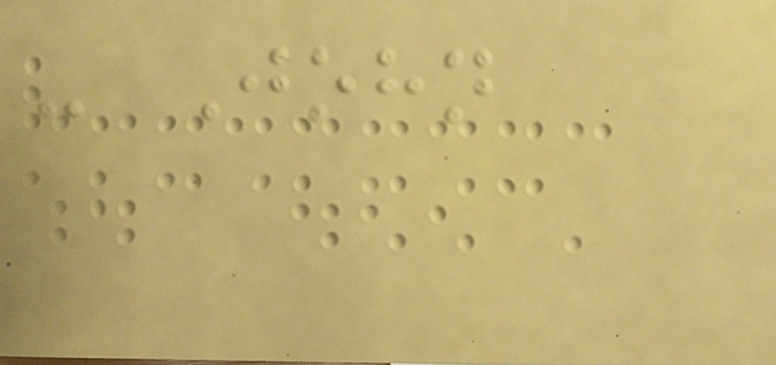- John
